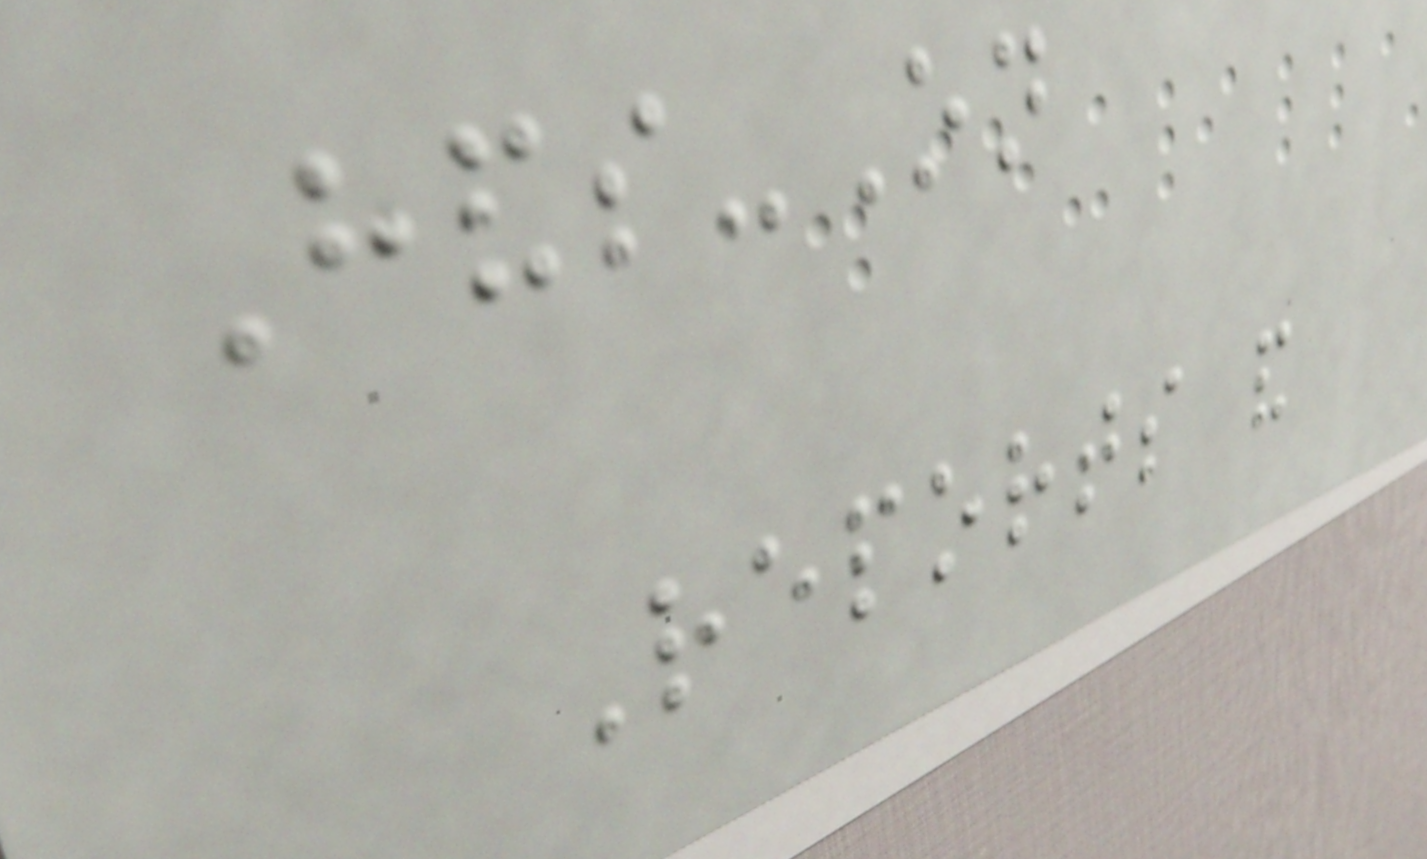Hands-On
Reports and
